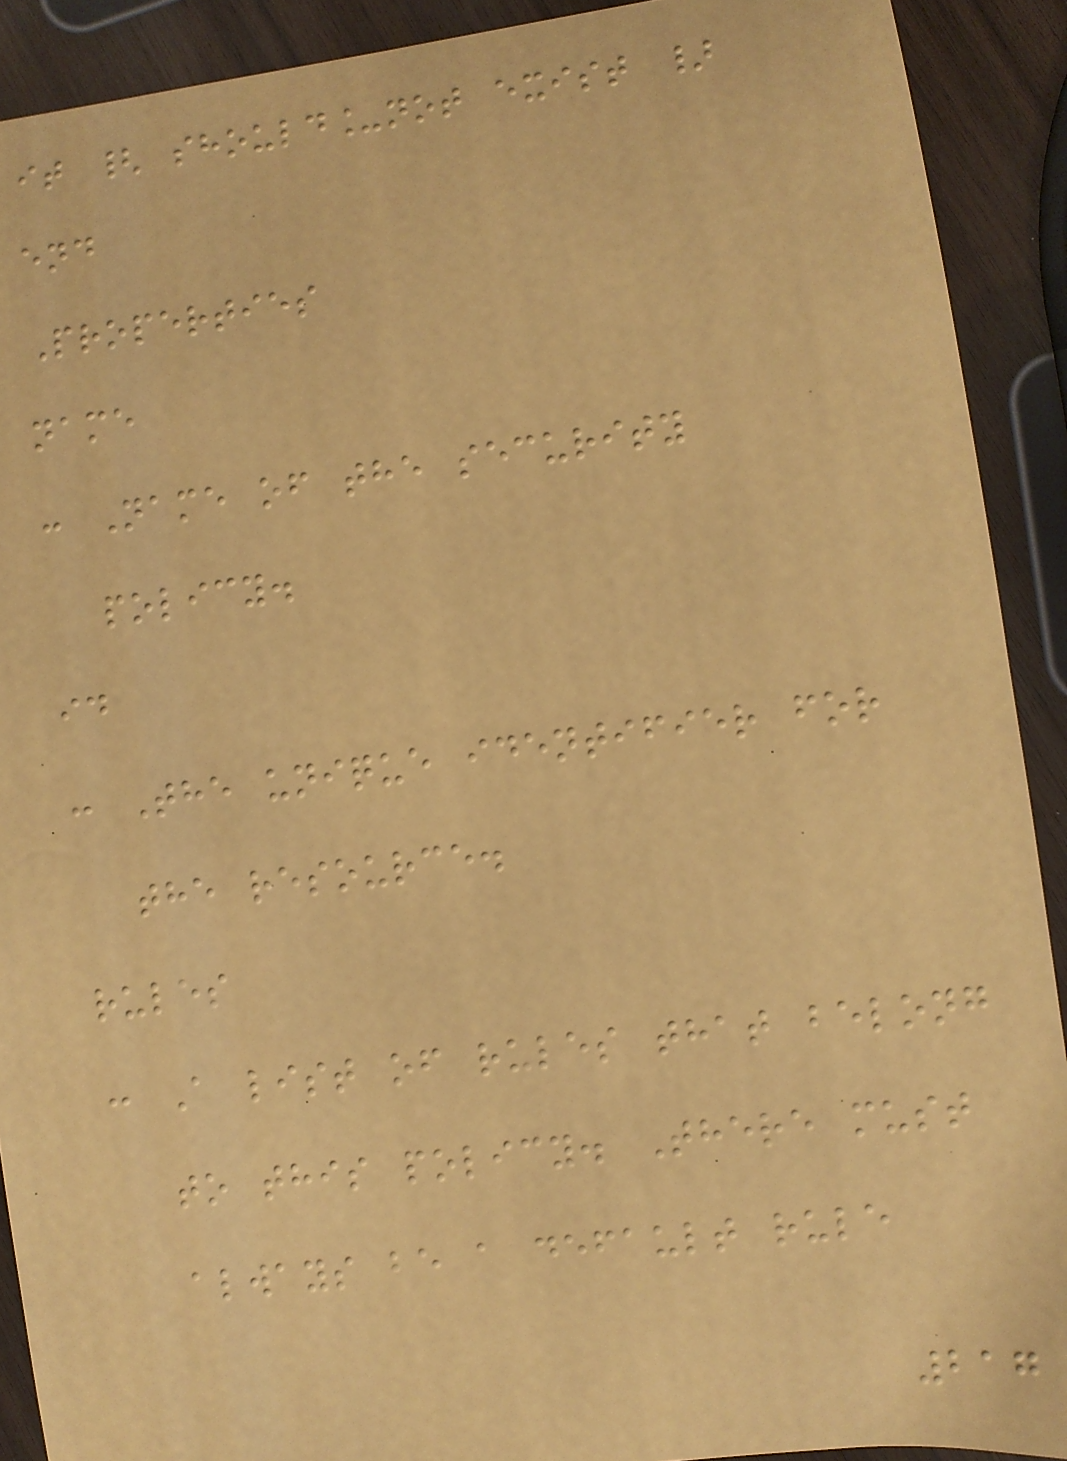it { should_not exist }
end
Properties
name
: Name of the security
policy.
id
: The unique identifier for
the resource.
rules
: A list of rules that belong
to this policy. There must
always be a default rule
217
